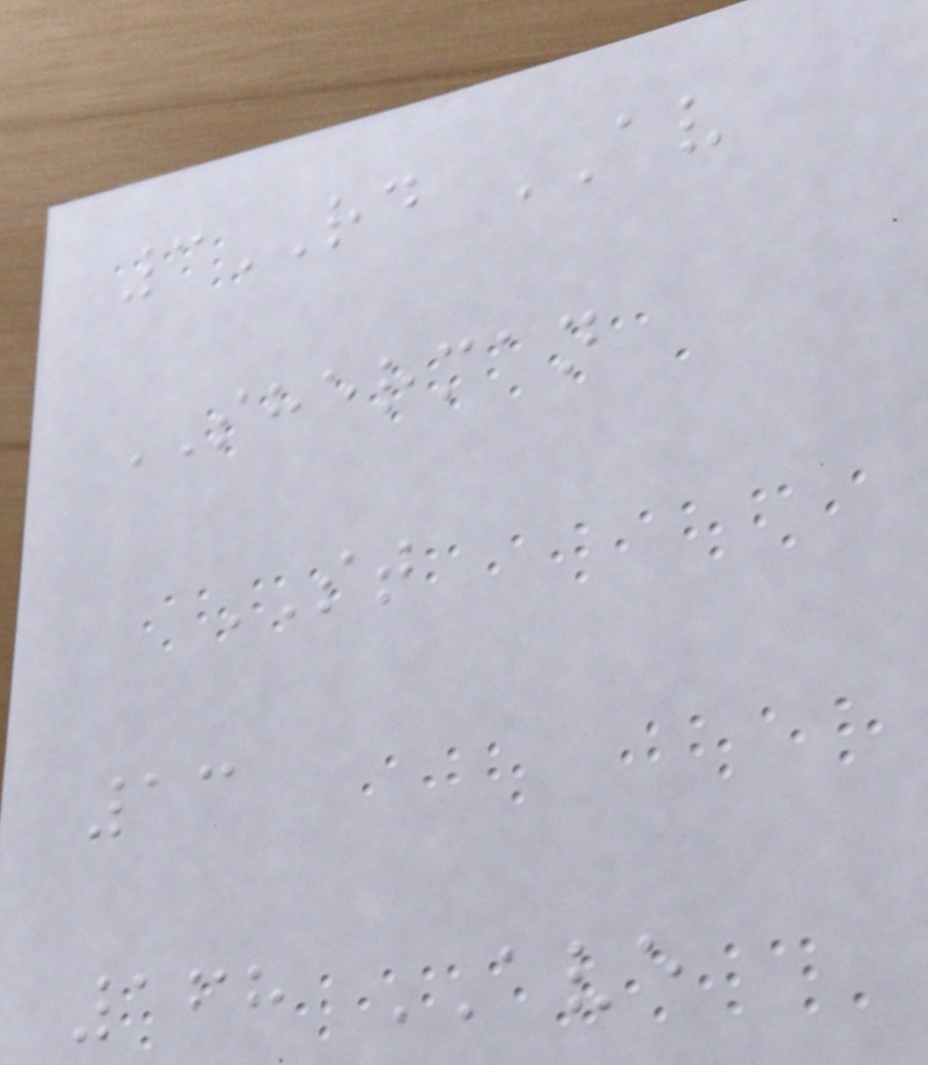3RD AV
SHERMAN
ST
13
168 AVE
